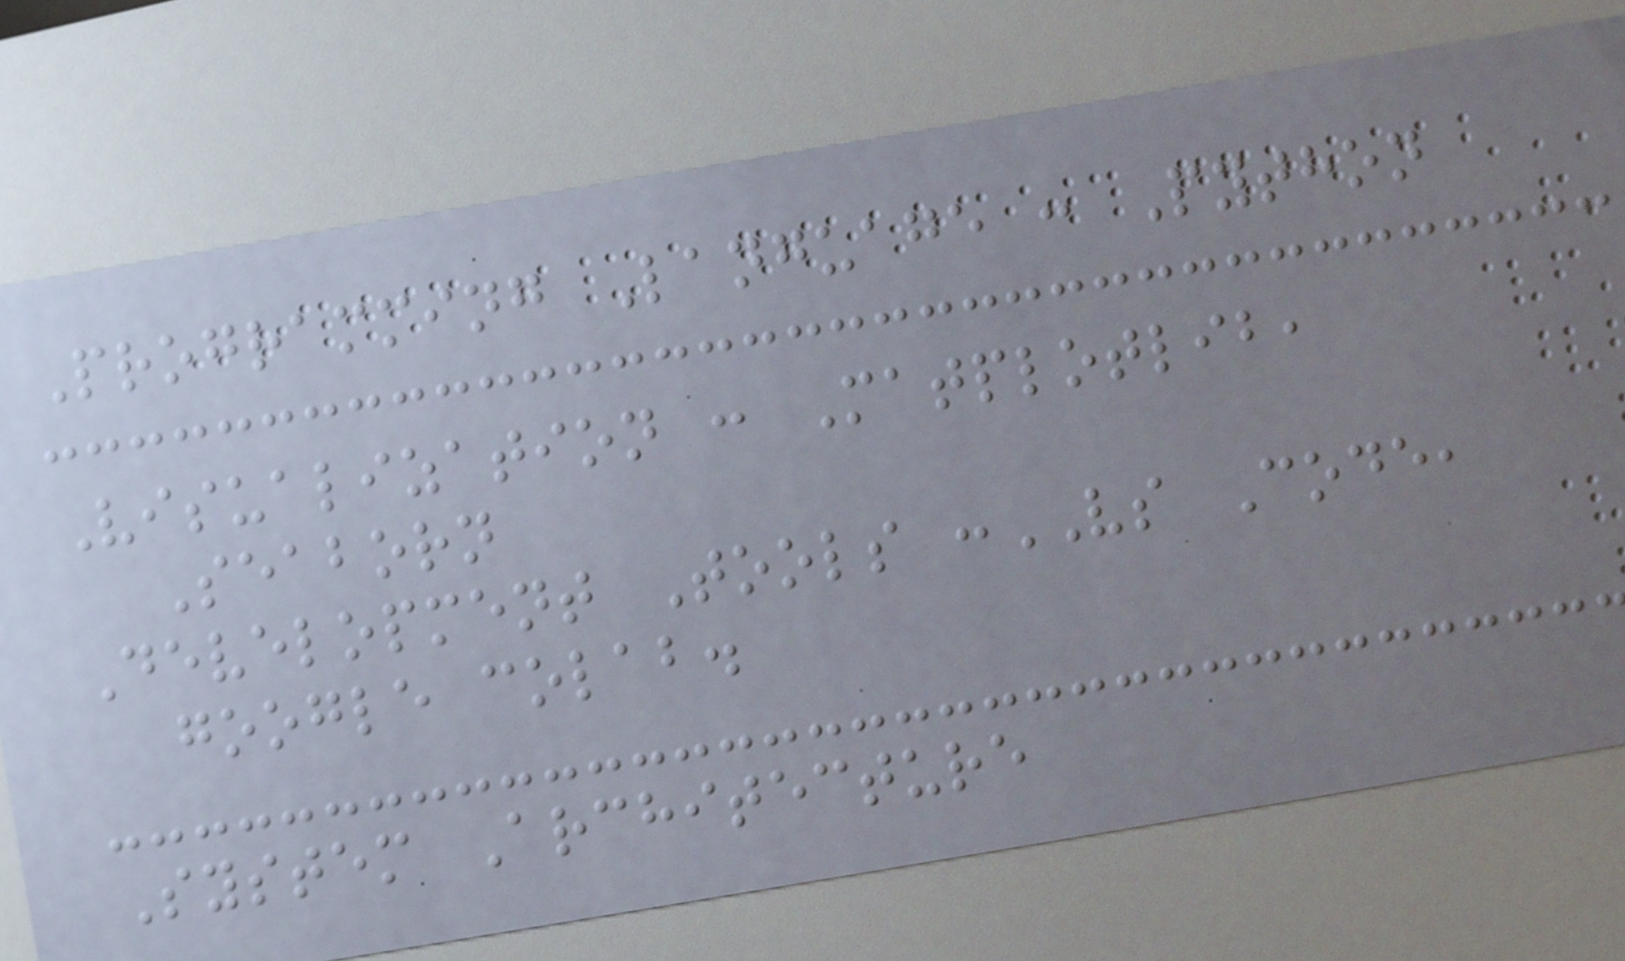Programming Language : Python
Visualization : Matplotlib,
Seaborn
Development Tools :VS Code,
google colab.
System Architecture
